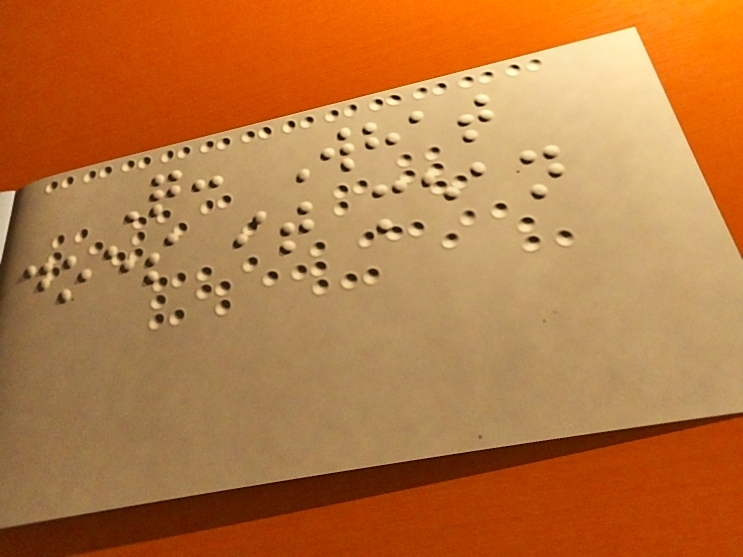Q: What
does it mean
